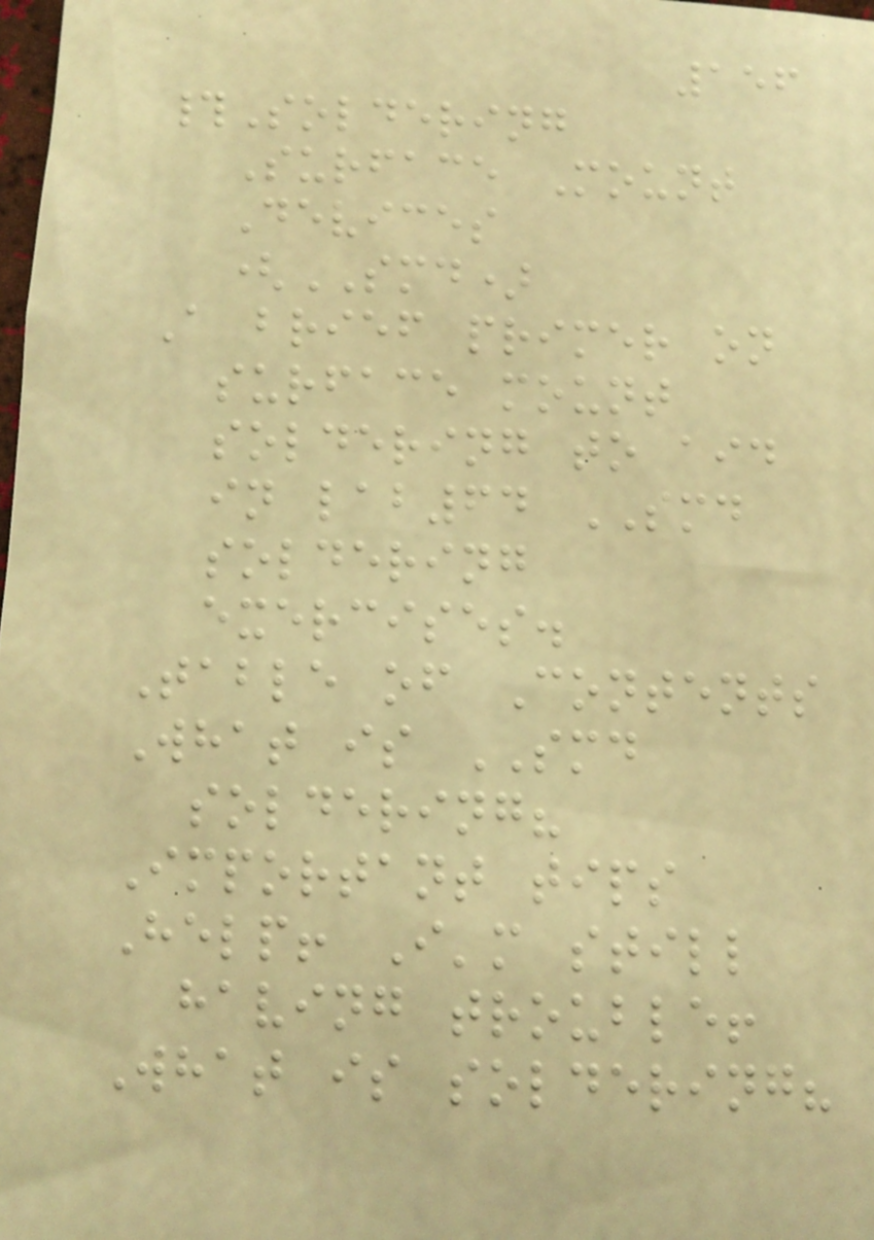156
#Soldering
Surface Mount
Devices
(SMD)
A brief primer on
surface mount
soldering to aid
in lab64 SMD
soldering
exercises.
Table of Contents
What is SMD
soldering?
Important tips
Help! I'm still
having trouble!
What is soldering?
